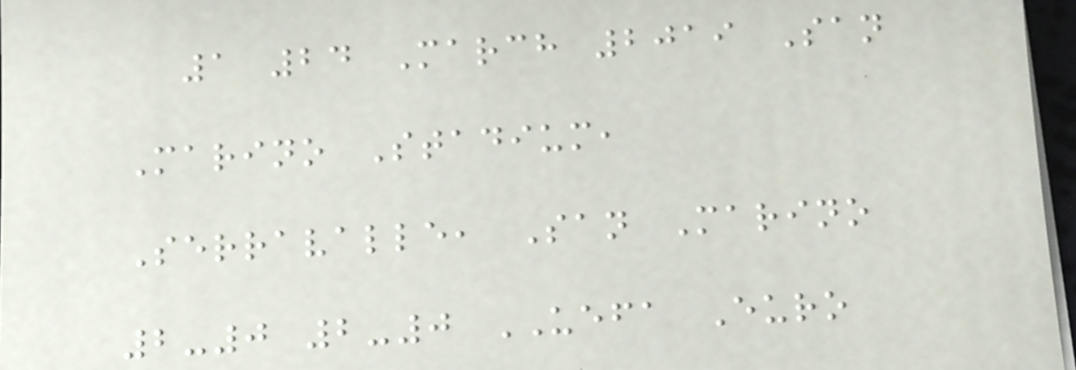1 24 March 2019 San
Marino Stadium,
Serravalle, San Marino
2-0 2-0 UEFA Euro
